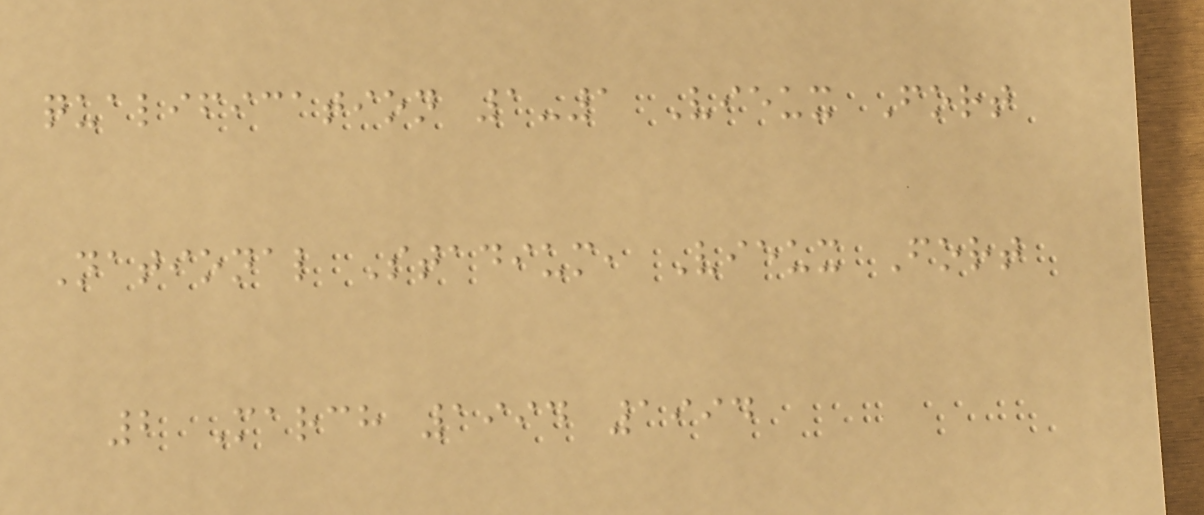qualification 1-1 Vieux Fort
National Stadium, Vieux Fort
2 March 1994 1994
